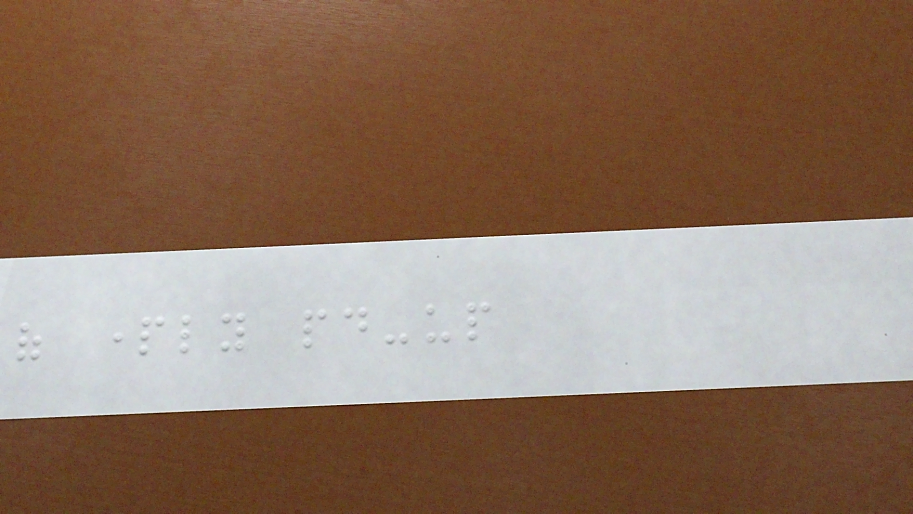of partly paid-up
